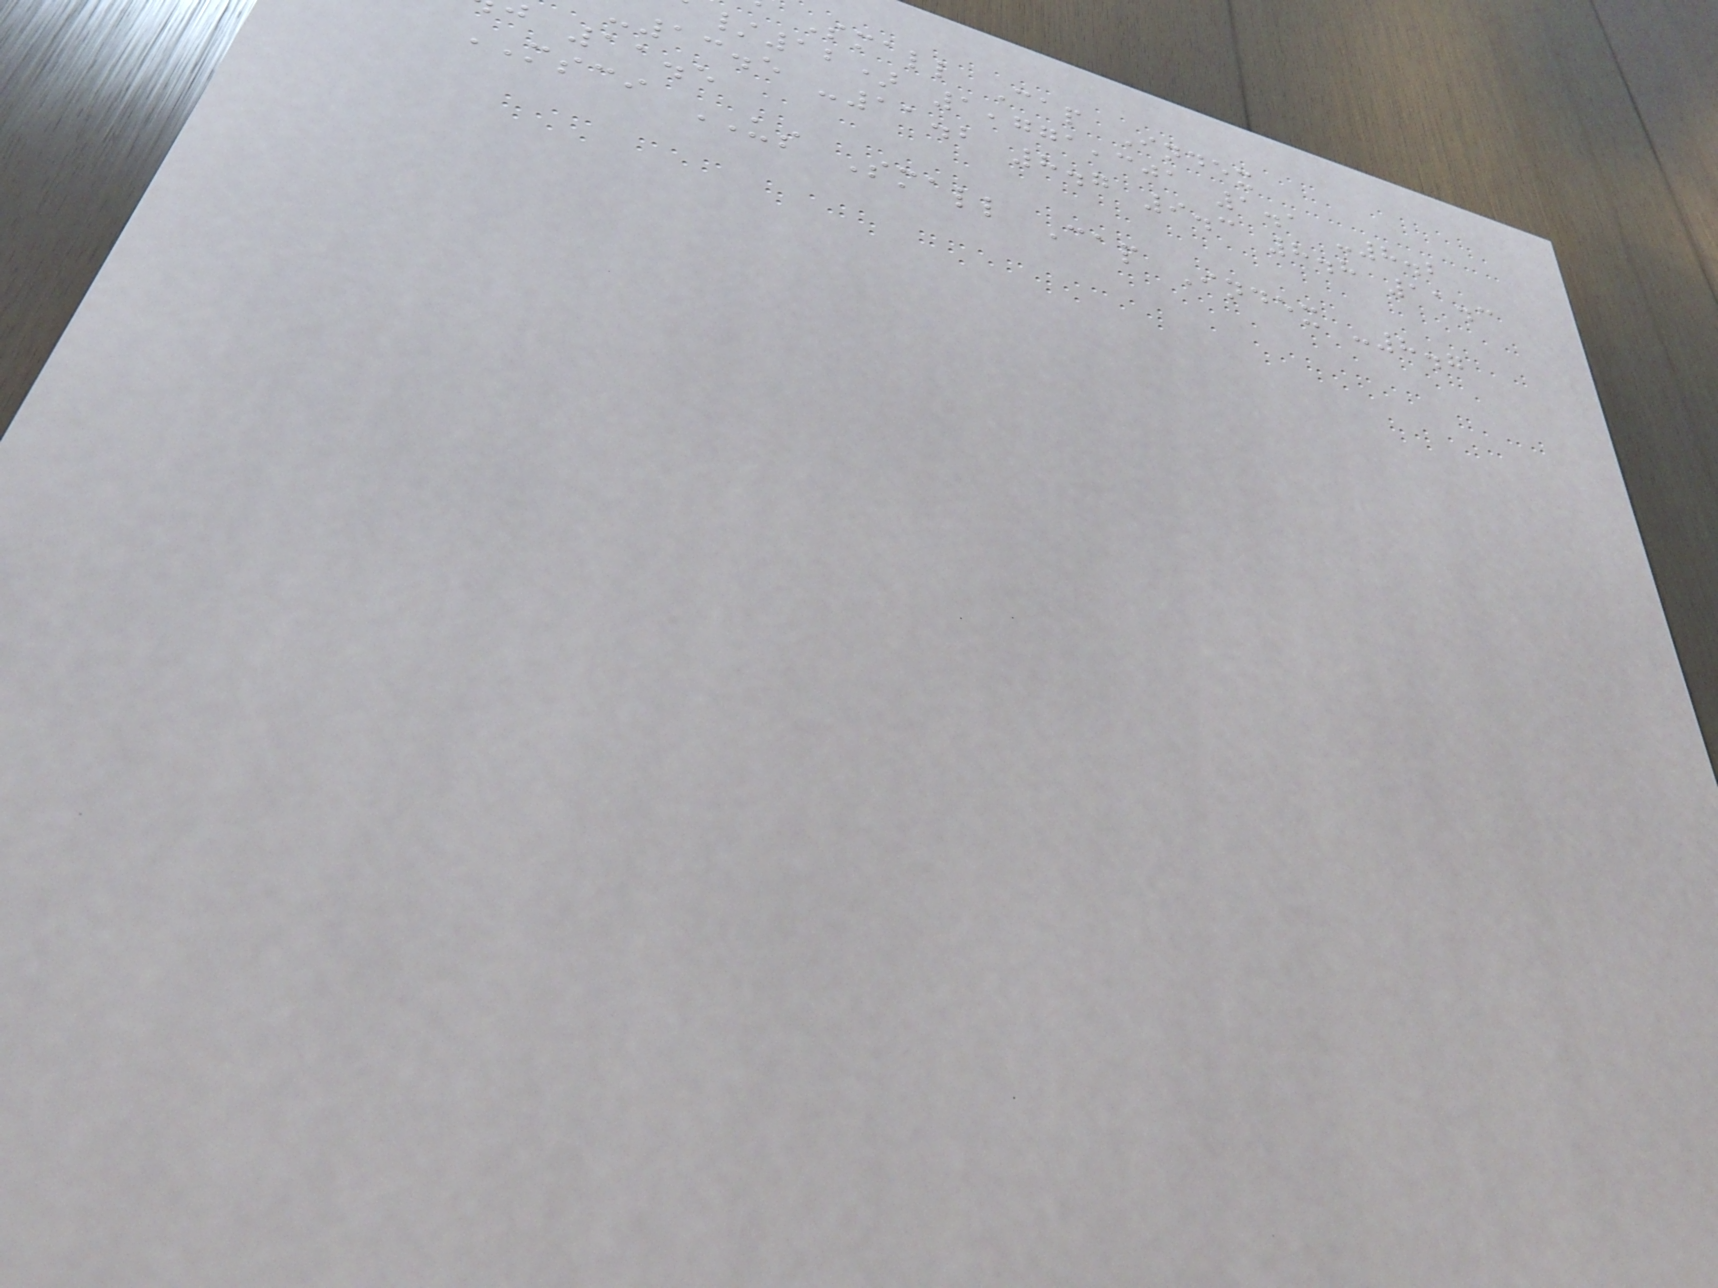Small Cap Index
/12) 1,771,301 1.1 -8.2
-13.5 -11.2 8.7 9.3 8.8 11.3
11.5
MSCI US Small Cap Index -8.7
